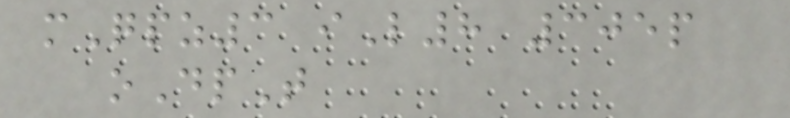mQpz3 iL8 305p
oDpT
